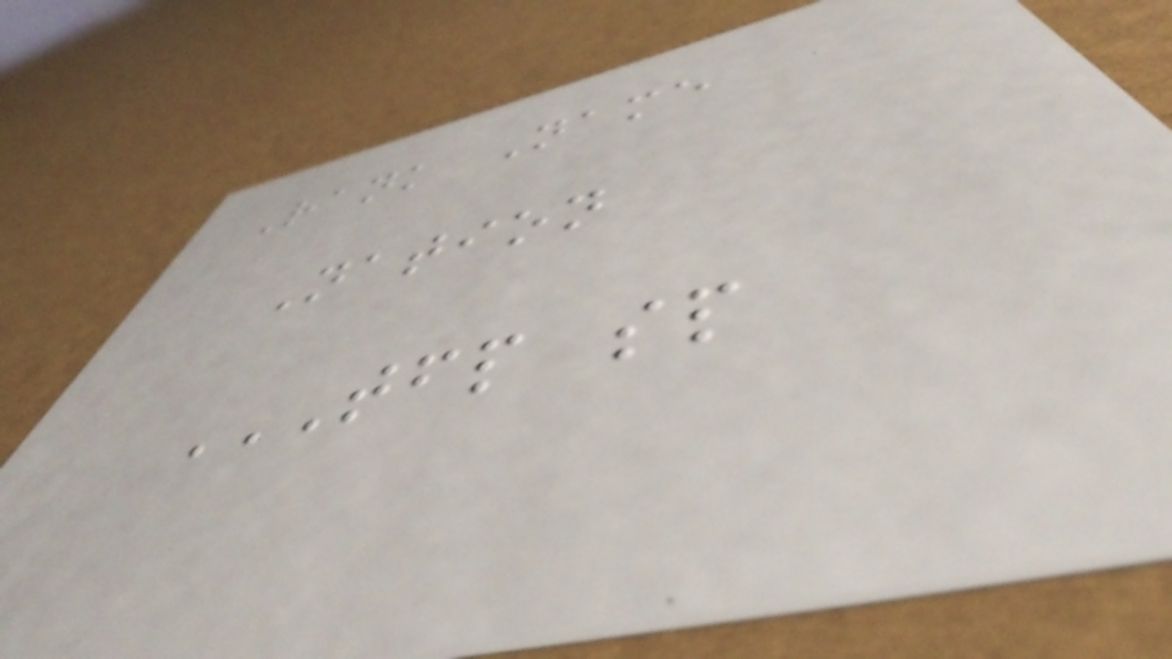Rank Name
Nation
TFP SP
